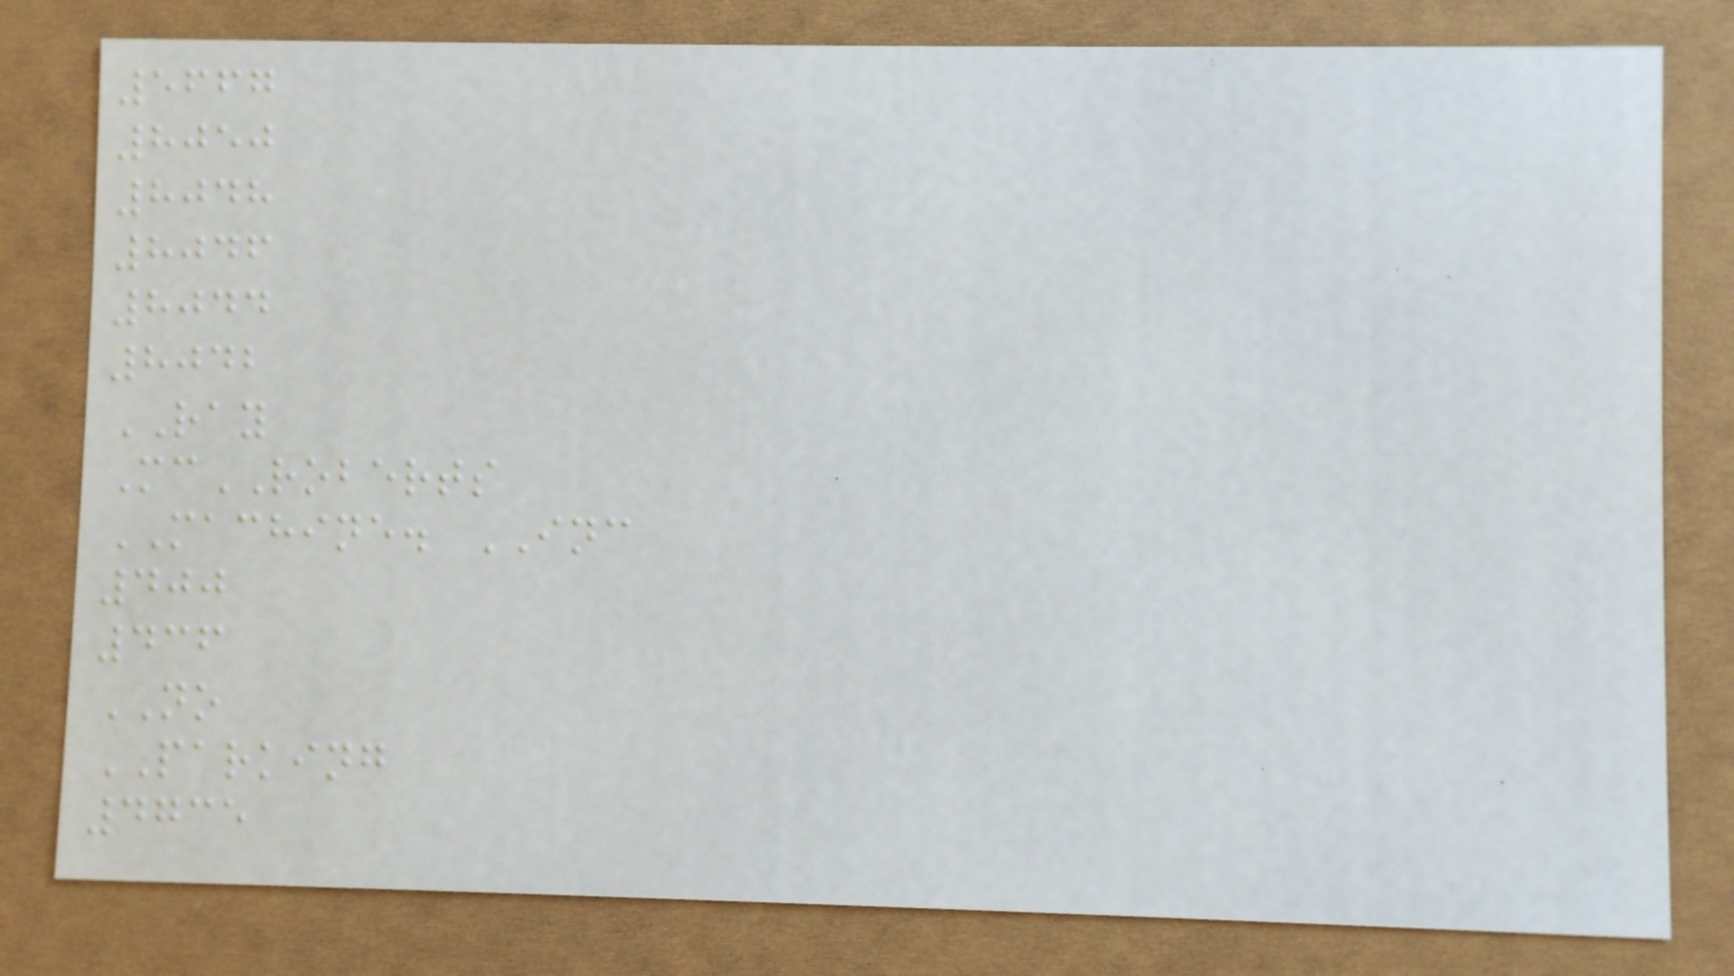5667
8050
8048
8046
8044
8042
RAY
McROBERTS
MACHINE. INC
400
436
NO
PARKING
4735
